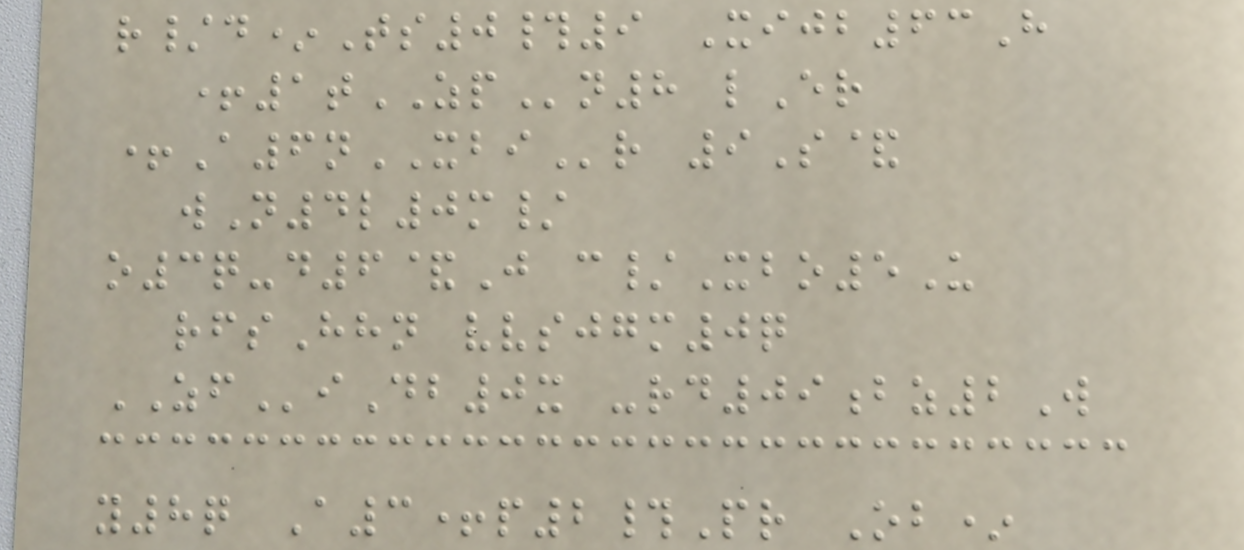r/d*Ts0#9 Xijb63H
+1tZPn8 lEr
+A6nXBIr 9S&
wN4l0m/
o3q-d6&J c/Xbo5U
rfsHhn vvsjgm0q
ZFiDb0x -rd09bz2W
y8q A3+p2#Pr Ob*
